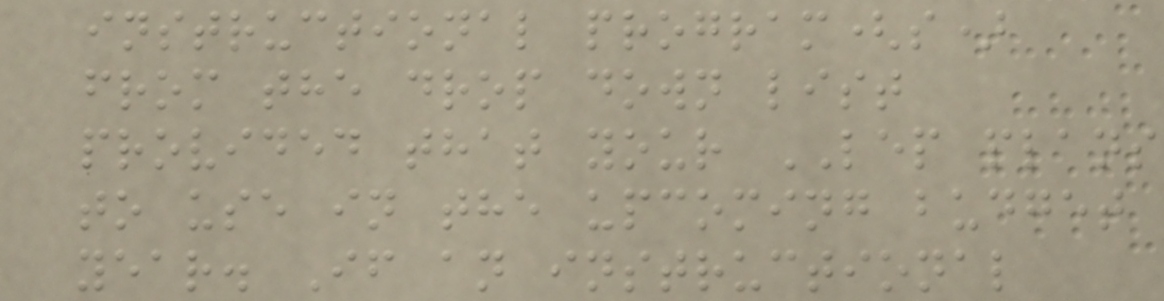instructional program(s)
from the drop down list
provided that your LEP plans
to use in the upcoming budget
year. If an instructional
